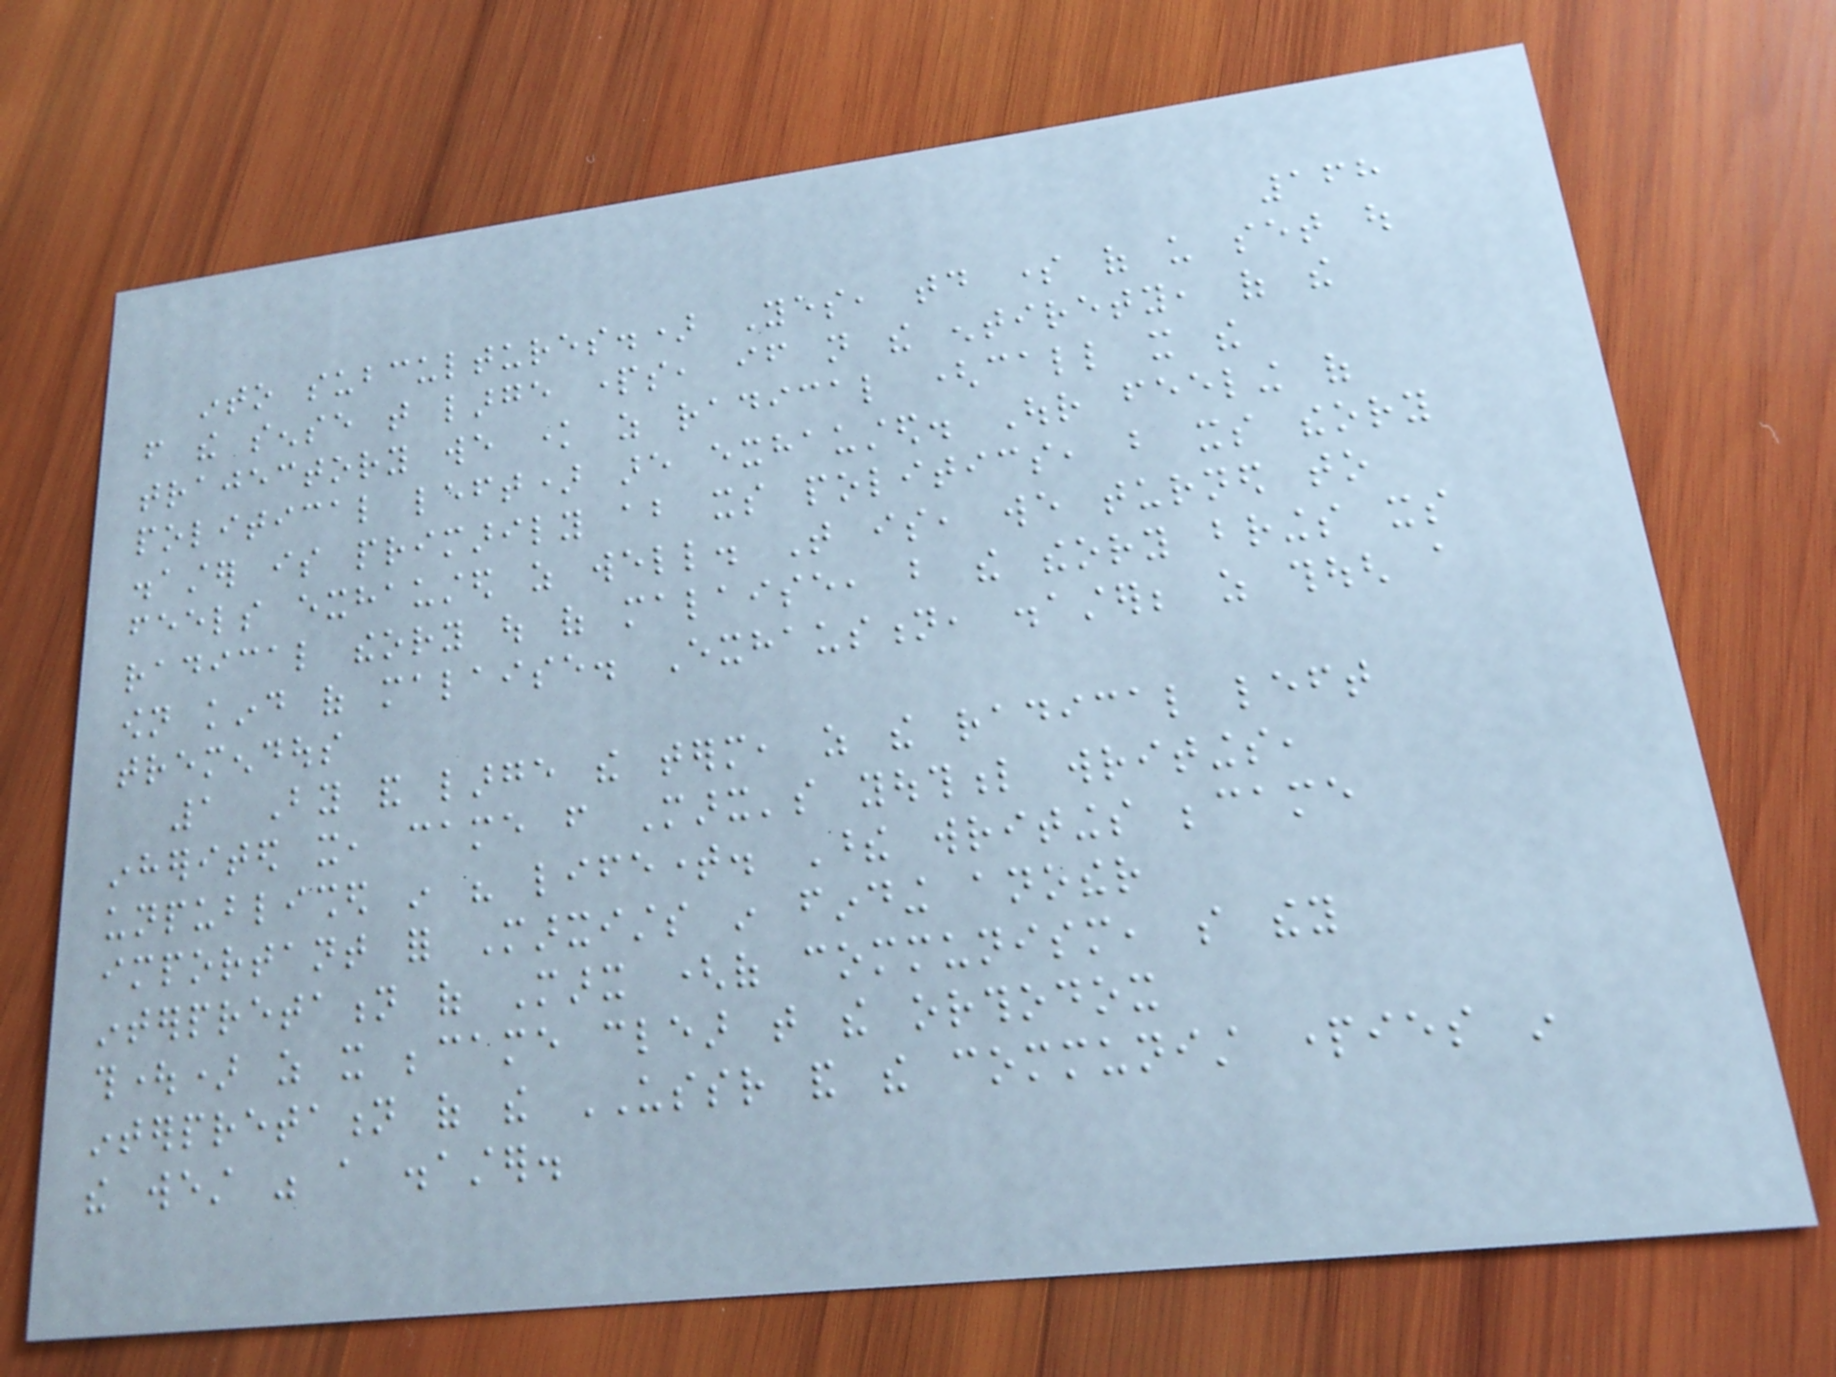168
into subcultures.) Yes, today some of us set out
from the sense that large parts, if not the entirety, of the
trajectory we know as radical (call it the
political left) are exhausted. Our feeling of
disaster is primarily about its politics, but its theory
feels exhausted as well. That is, we turned to
radical theory out of malaise, but the theory brings its
own kind of malaise. Exhaustion, disaster; as though a
tremendous
1 By and large the term, as the radical left
inherited it, came from Marx's youthful writings,
unpublished in his lifetime. These writings became
important for Marxists in finding another
interpretation of Marx (of communism, so they
thought) as it became clear that the orthodox
interpretation of the USSR and the communist parties in
the west was a disaster.
